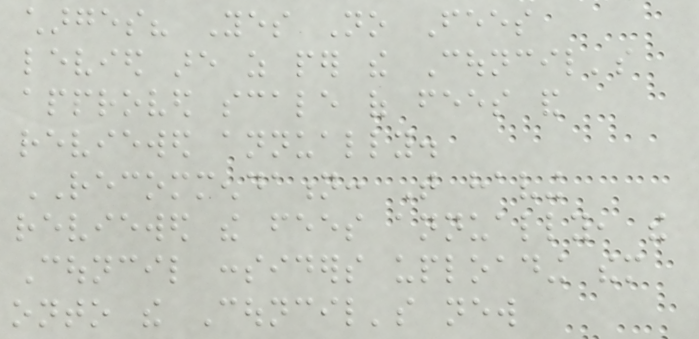charges? Yes No Fees
levied are as per the Council's
approved scale of fees and
reviewed annually.
RECOMMENDATION: That having
reviewed the fees annually, the
Council considers uploading them
onto the Council's new
